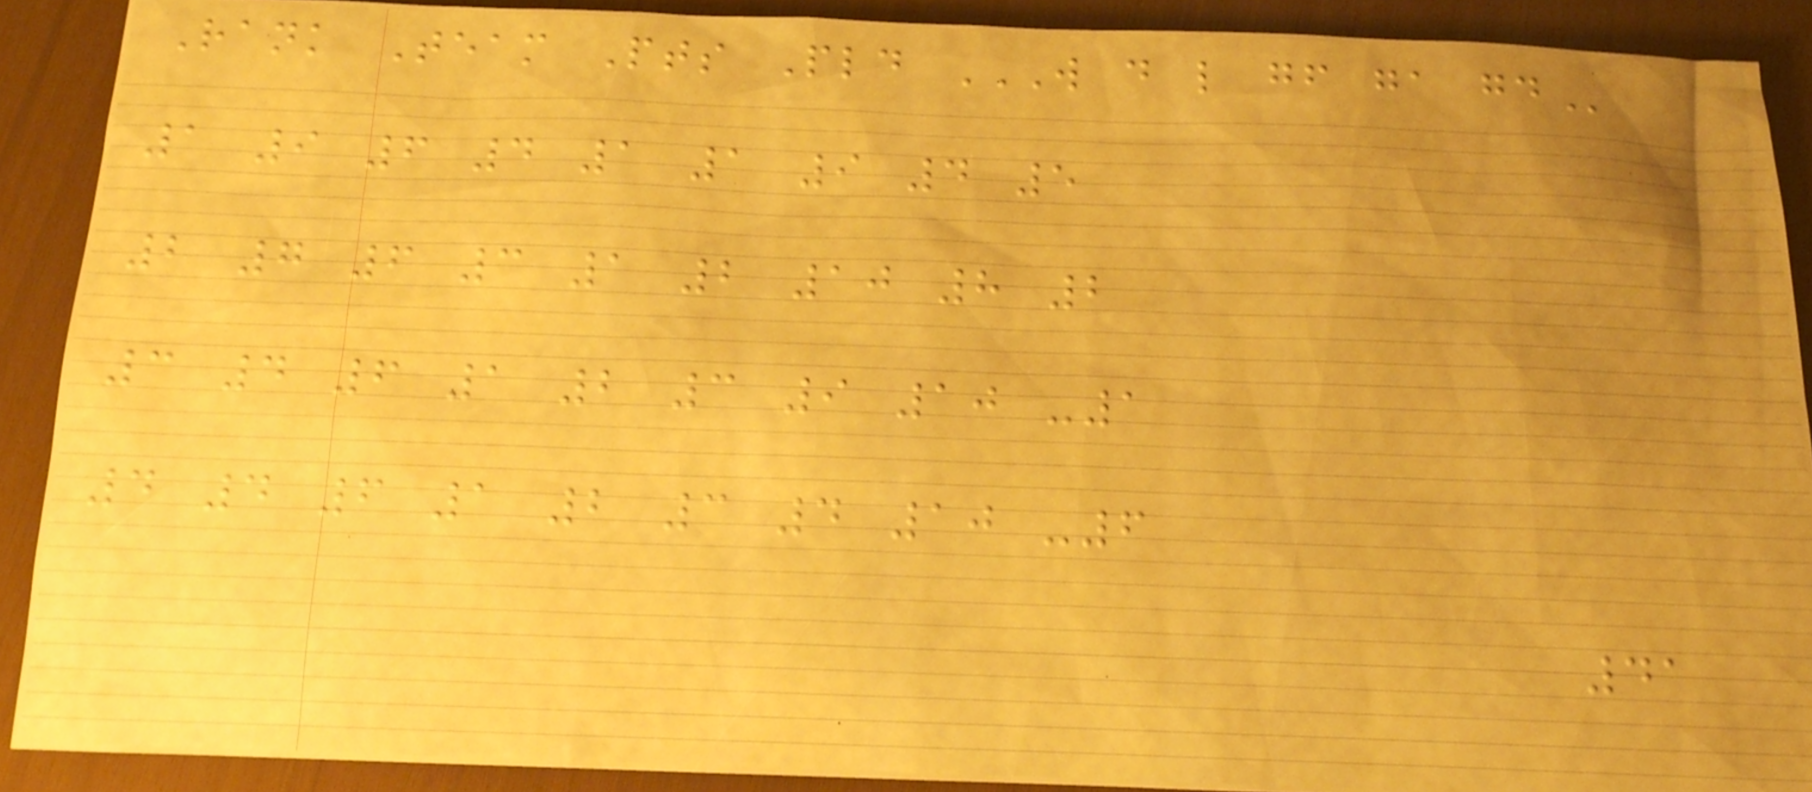Rank Team Pts Pld W D L GF GA GD
1 9 6 4 1 1 9 4 5
2 7 6 3 1 2 10 8 2
3 4 6 1 2 3 9 10 -1
4 4 6 1 2 3 4 10 -6
41
